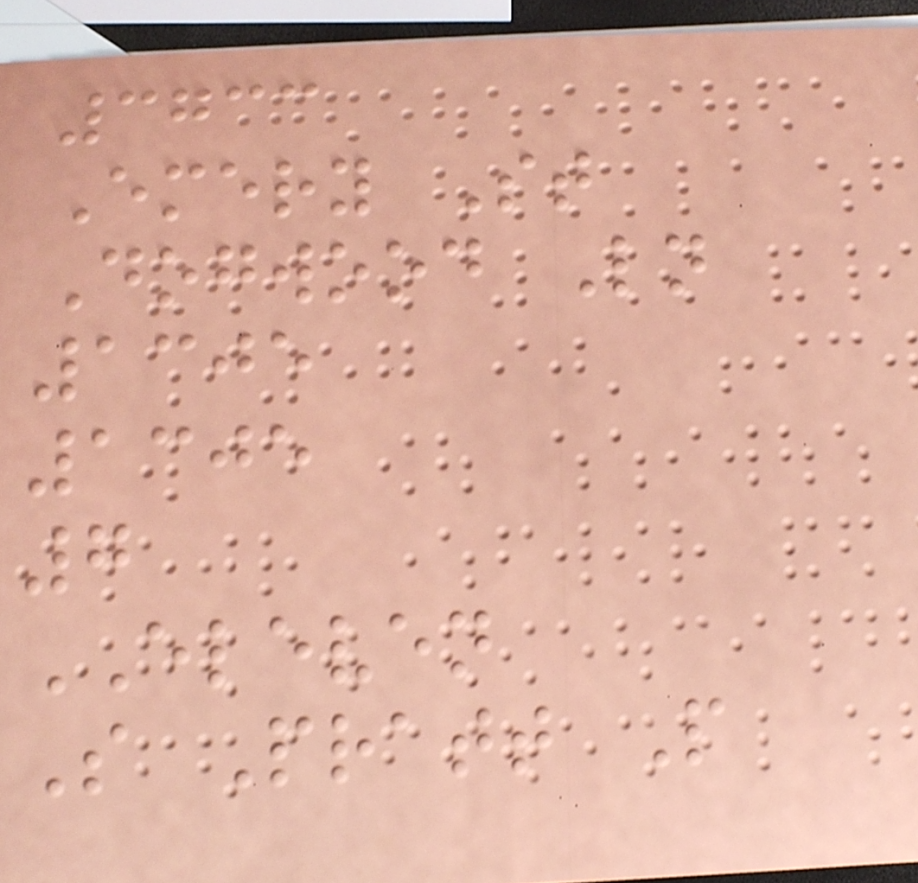3733
Emery St
Dogwood Ln
1305
1305
7
ELEVEN
S Pratt P
